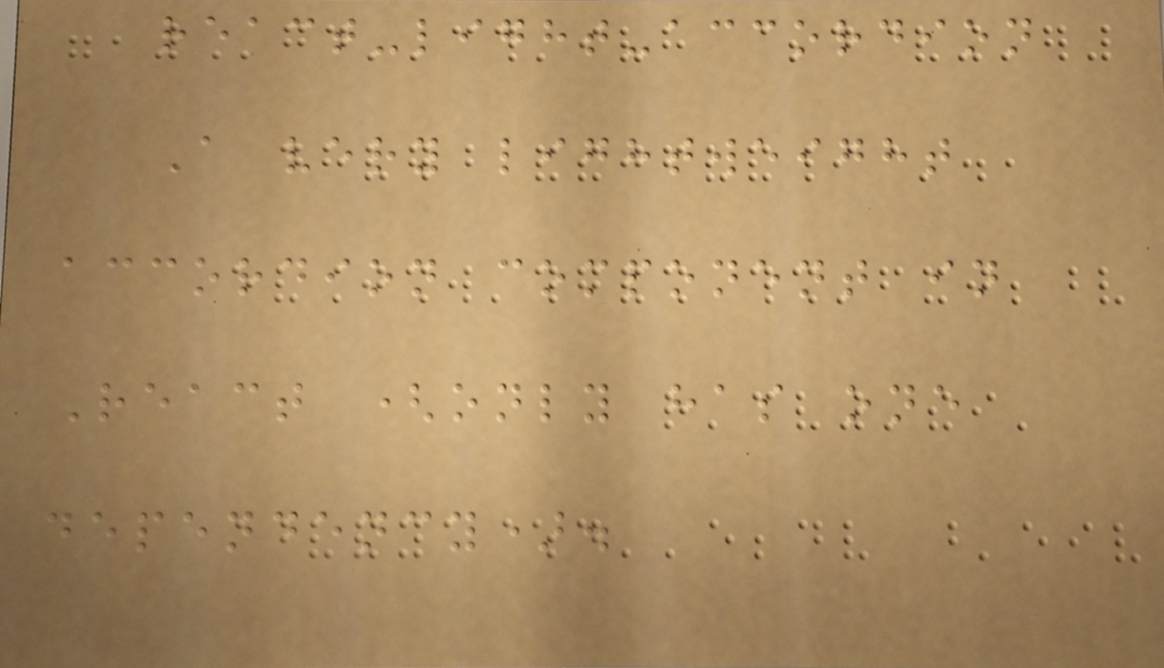react-light-accordion
A very lightweight
accordion component in
React (only has one
dependency).
